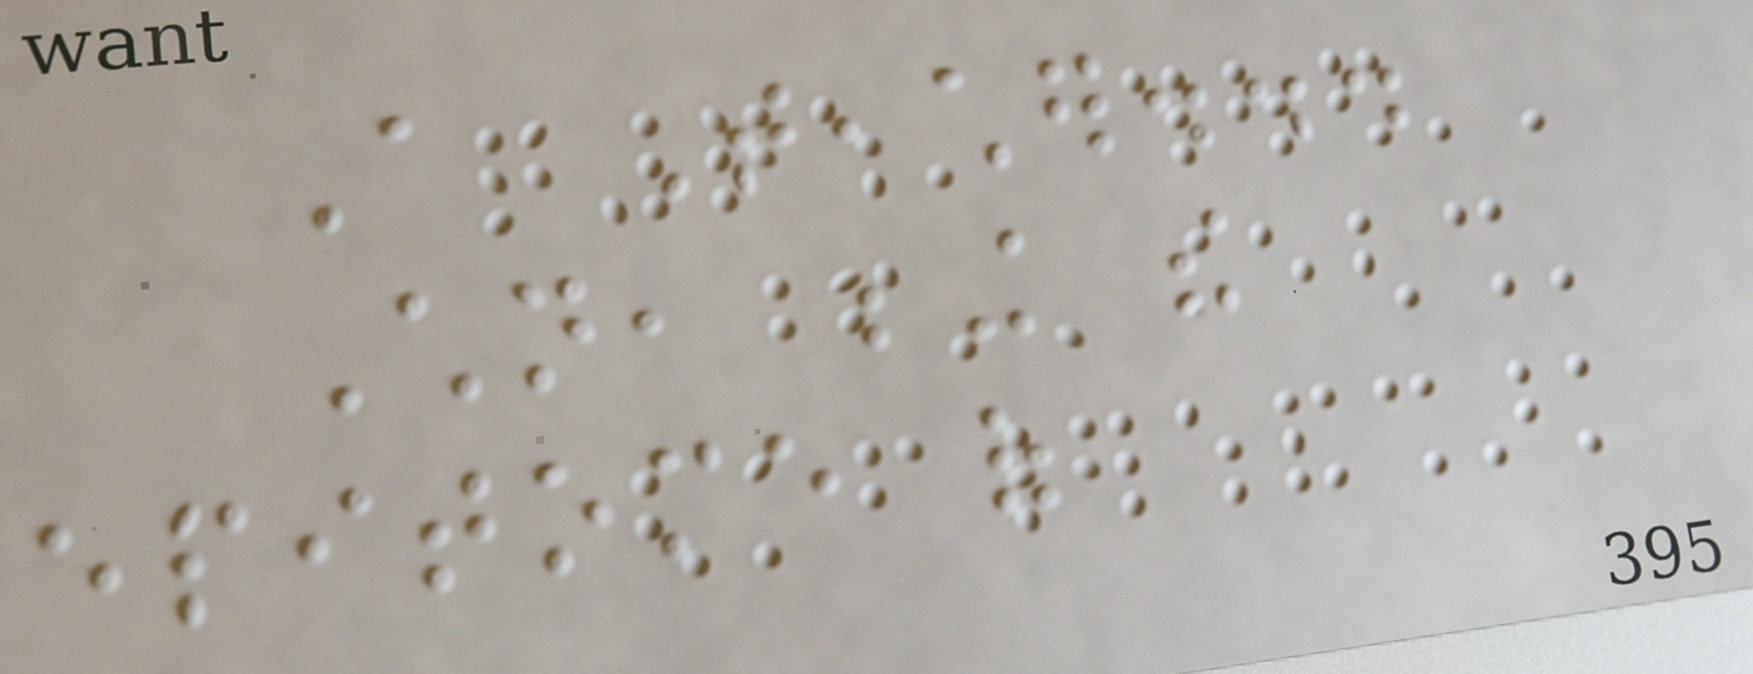A Teacher...
Children, being the
epitome of
